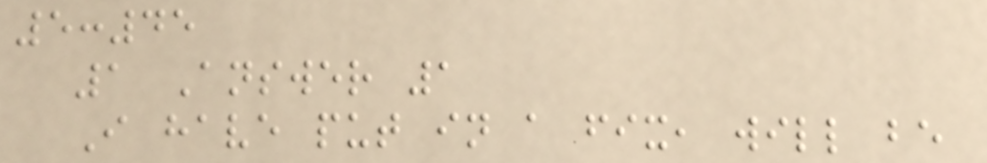5:45
1 Answer 1
I have put in a fix, will be
